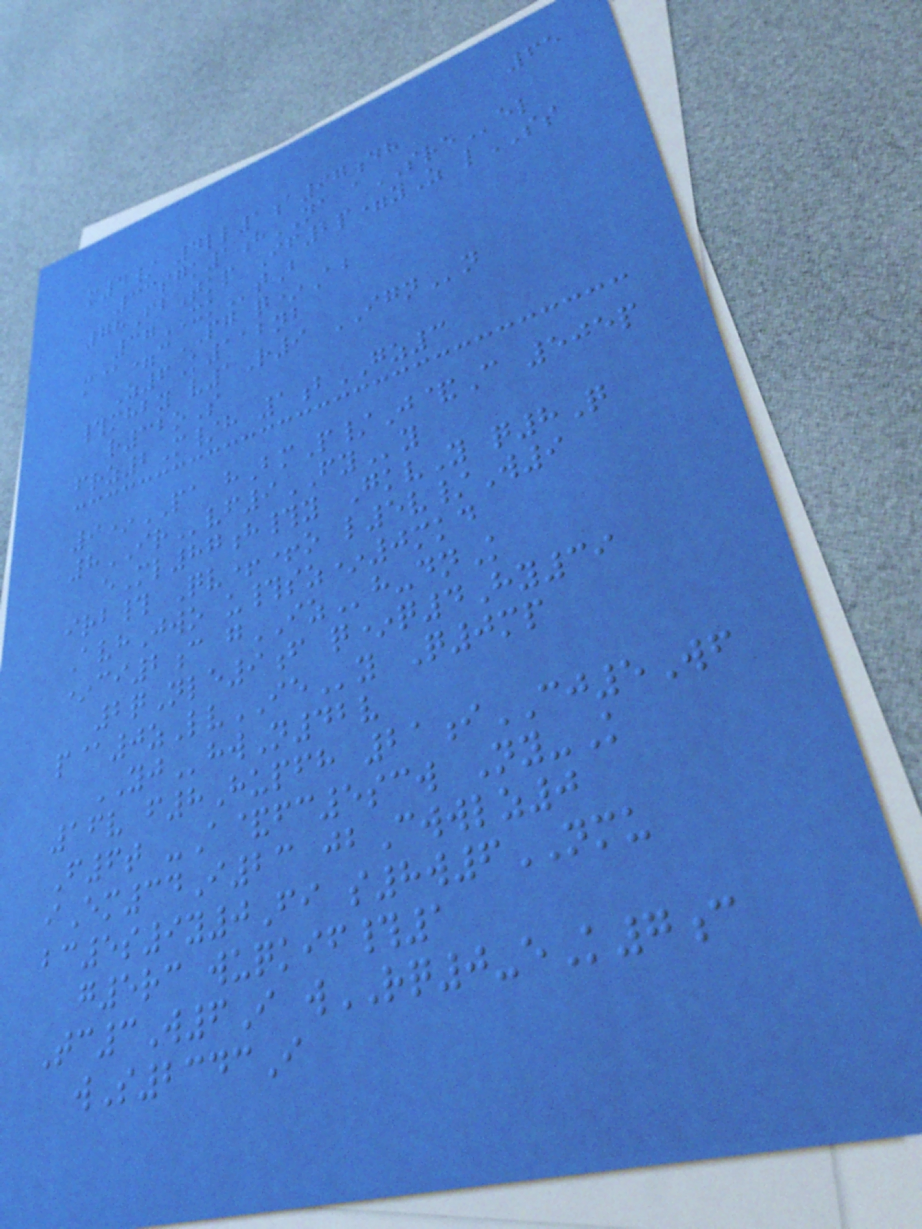65
m4/ 4ll1a97dh
33sgk1hNA aSREel
78FbTkp If2p=yZ lSS
37XKtB
m@=cPG q*Ab
Z6K112nb
#mhby v1R9 IGNn
r32oS
frz2M/h 1bGZ3
9*PA hBmP/J&C 505p
8IRvf9FYy
eMl87h#y GkvY q8Q
irb# Qv++o l5v/W9
AvhJwo u#sz*0mkd
*ci2c gIZh-dnK
2qNle9f q*q4Hy39
p@0zLvIEy Q0mp
YJhwN42v
16v f8Hupfh 21iCJ5Wf
F6t -A&fc5scw Ny-K
iEm34I23 jbCwwlz0
bc5s9y0Fi s8w6NMU
g5rc wuqkif#1
Tc3W6I wRQ0-eK7c
wS2343I
